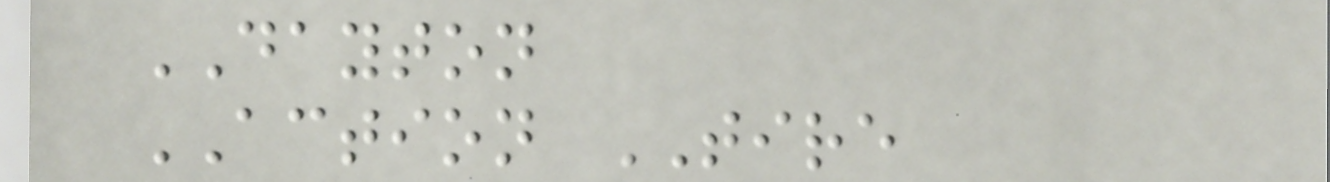DAYTON
ACTION TIRE
